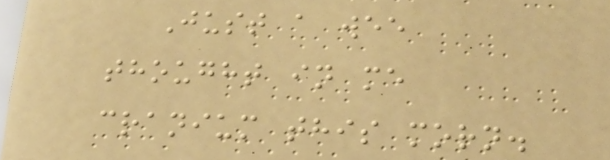Just a wee
thought in me
cranium this morn.
